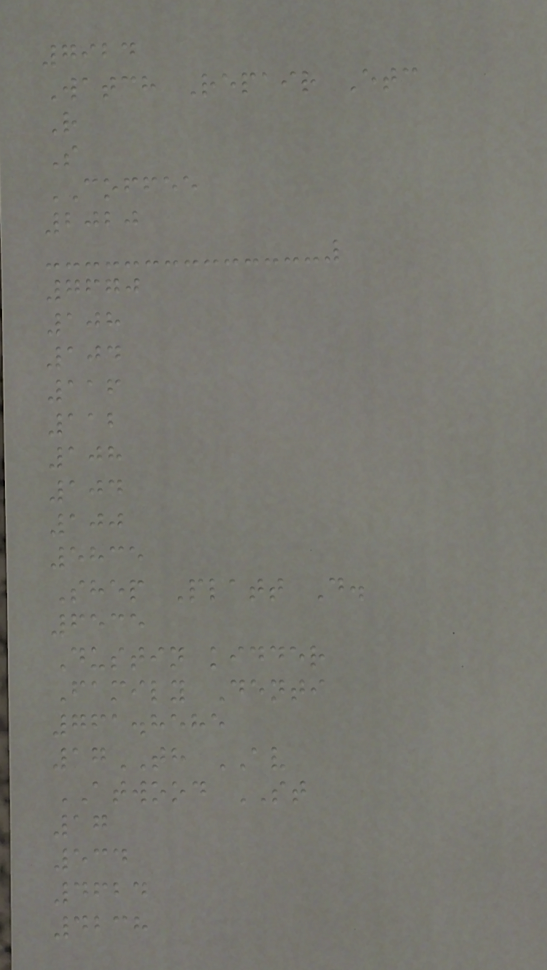7924
Watch Repair Etc
R
S
COFFEE
2020
7670
108
104
116
112
108
104
100
5835
Shep Platt D.
6535
Dustin kidder
Family Denti
761.8585
17TH AV
ATWOOD ST
17
534
4624
4238
